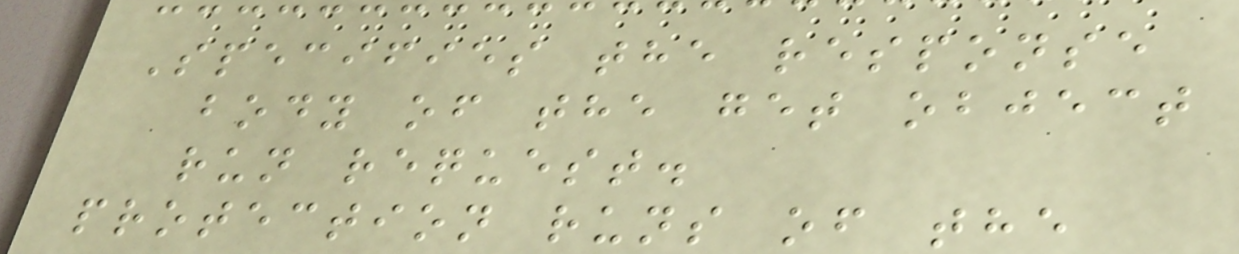Specifies the response
body of the get object
run request.
protection runs of the
